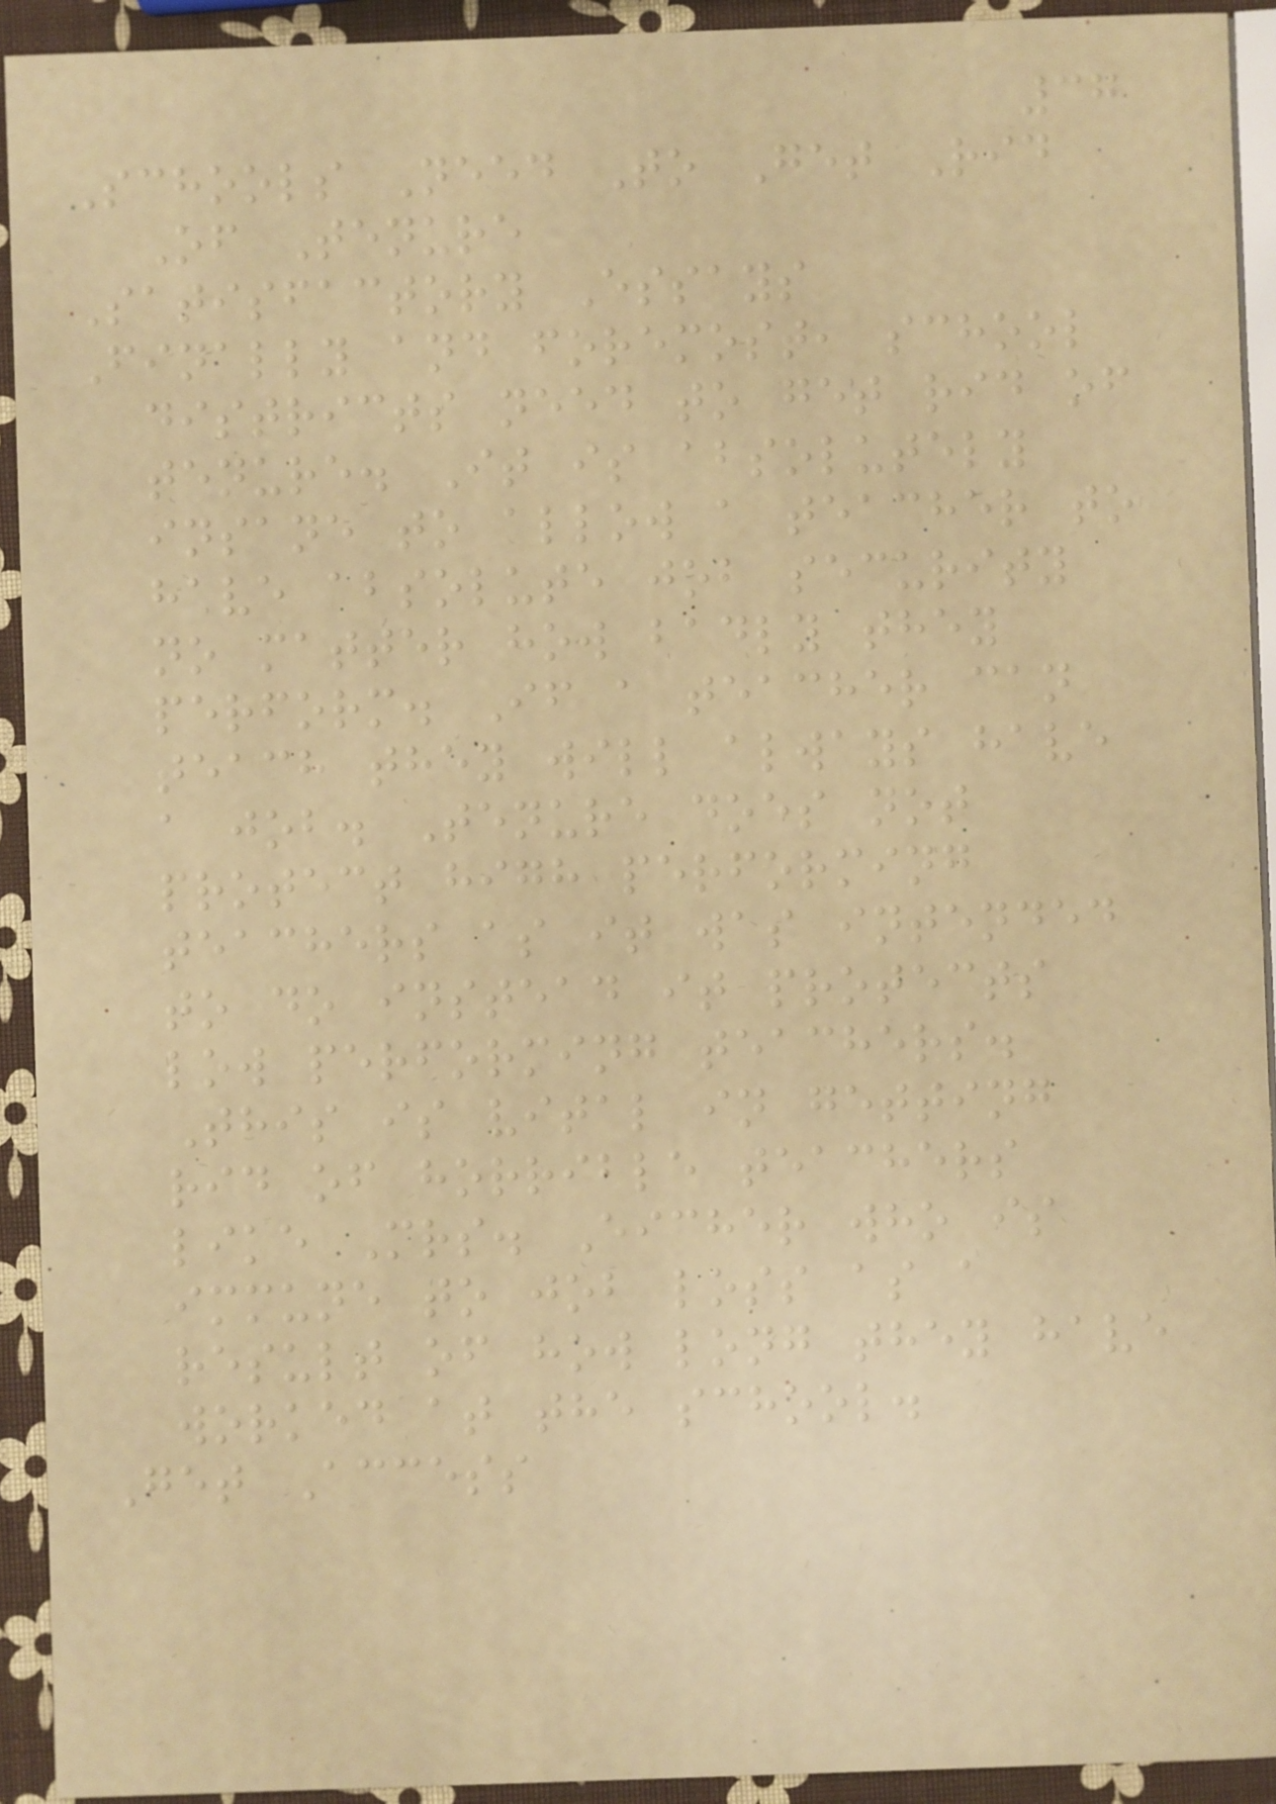37
Schools Need To Get Rid
Of Tenure
Satisfactory Essays
Finally and foremost, school
districts need to get rid of
tenure. It is absolutely
insane to allow a teacher to
have absolute job security
no matter how badly they
perform. If a teacher can
teach they will always have
a job. Tenure does not
protect high performing
teachers as it was intended
to do instead it protects
low performing teachers.
This is vital in getting
rid of horrible teachers
like Mrs. Eicher who is
immune to job loss as a
result of how long they have
worked at the school.
Get Access
